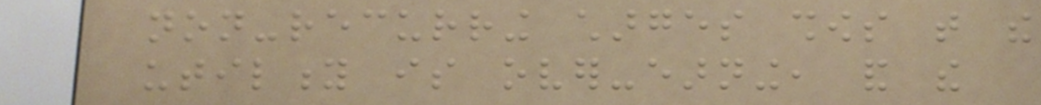non-recurring charges shows that the
utility is over-earning, and the
